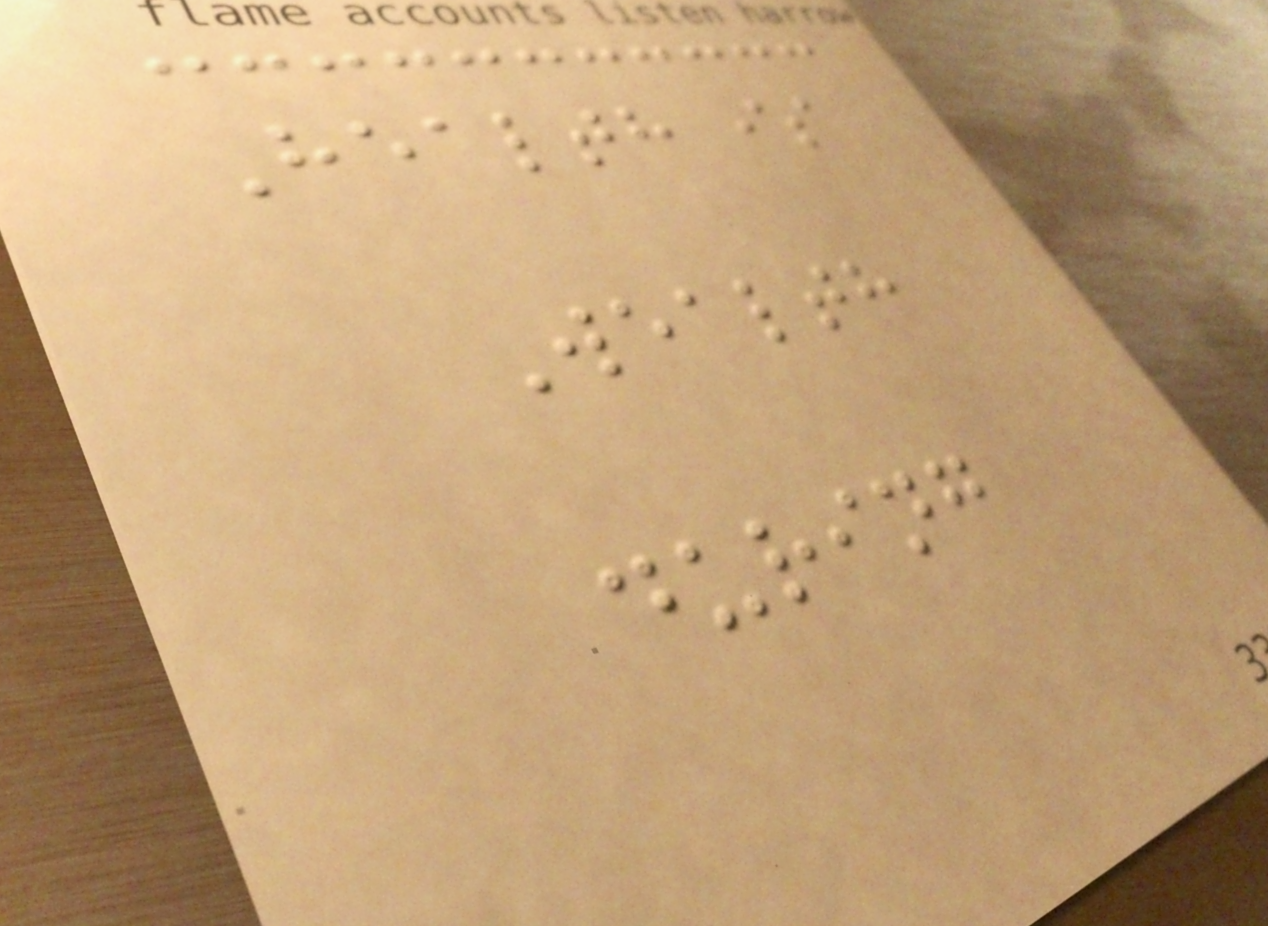Health is
Wealth
during
